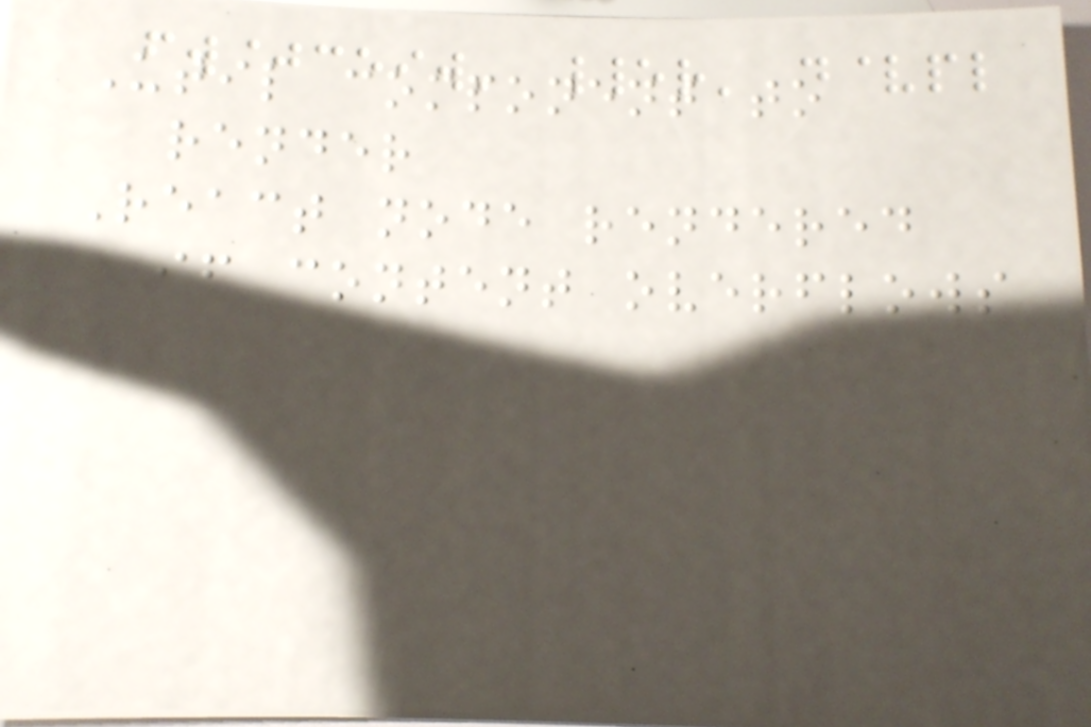Util component to
render
React node rendered
if content overflows
